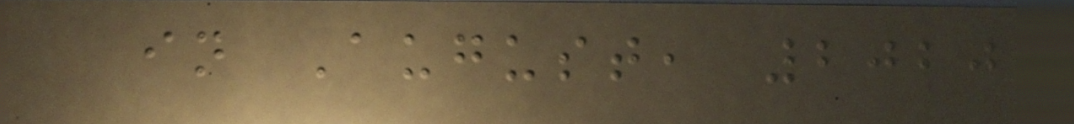in August, 2020
